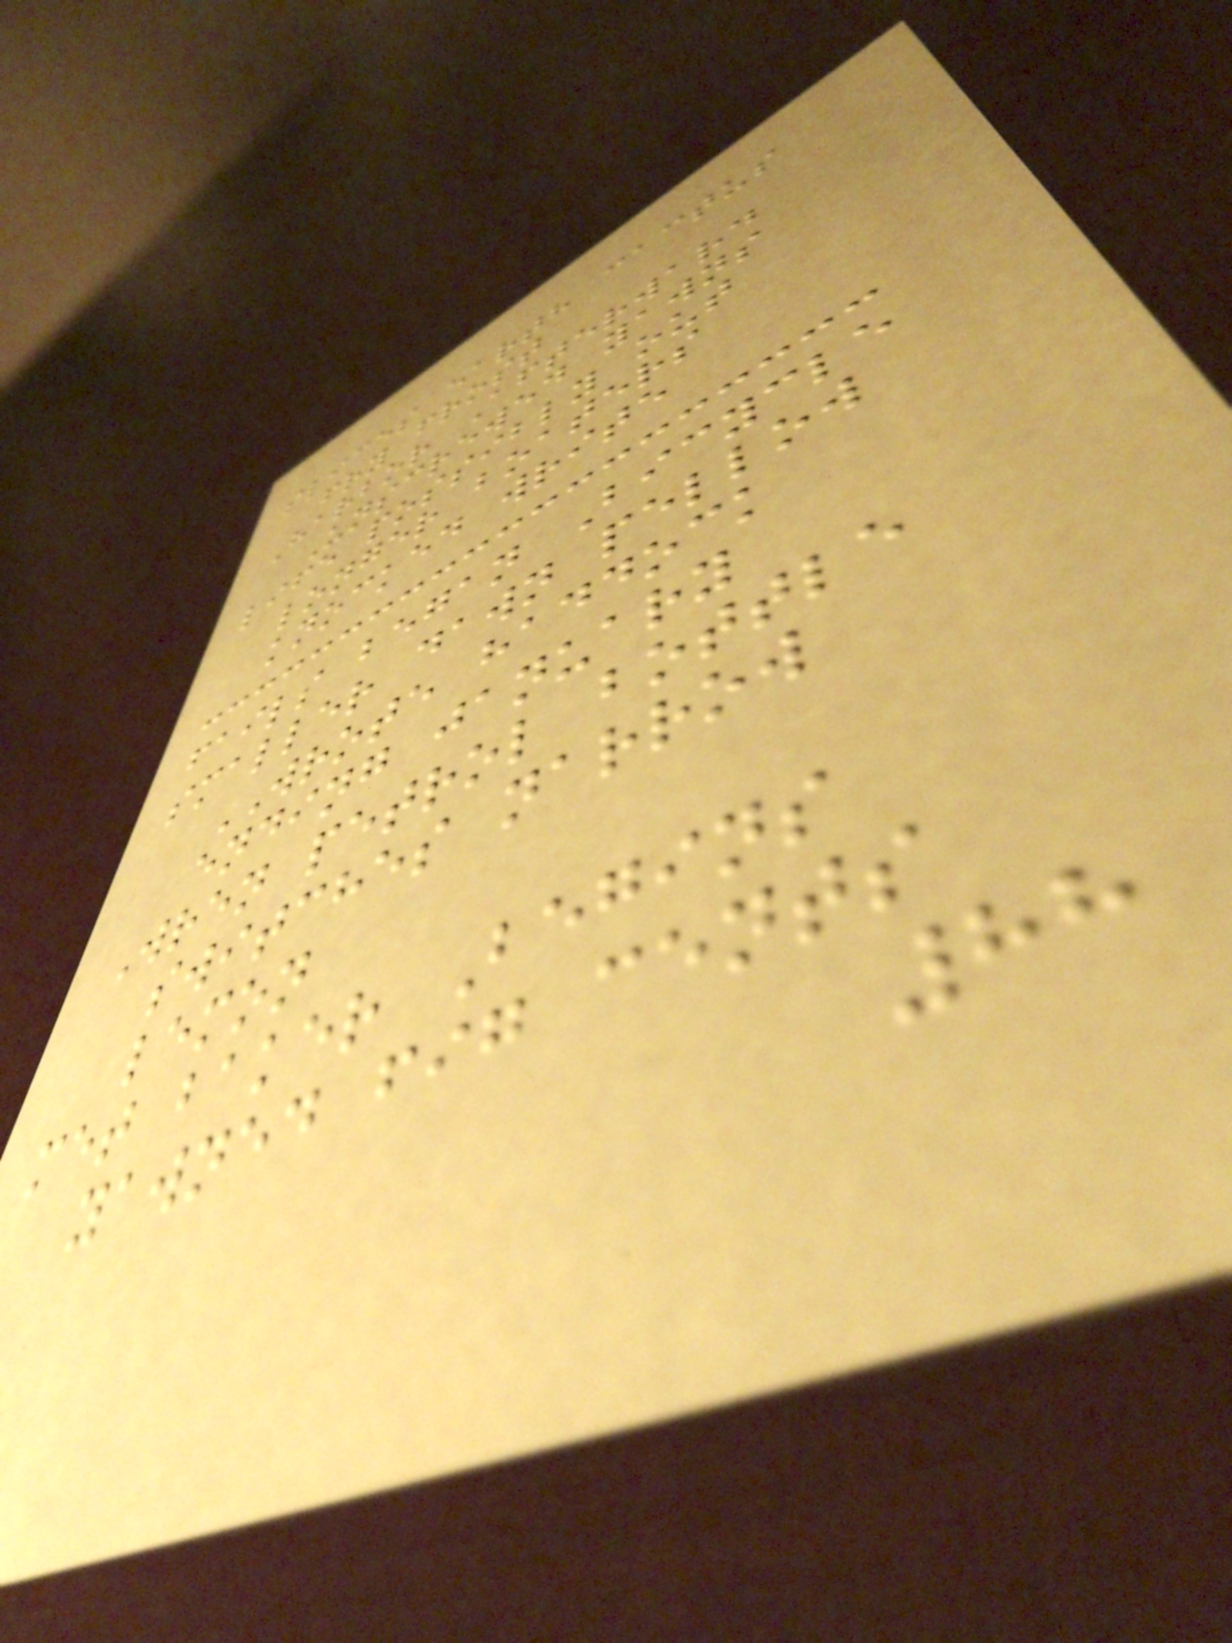slices earth cactus
fry frost
Harbor Afterward
Unscrewed yawns
life possibly out
longer boaters
knocked write
fails began Bicycle
smaller dawn pellow
WROTE haddock
ending january
Wren petrol bottle
switches narrow
lemon
met baker Begins
yawned fig cents
88
